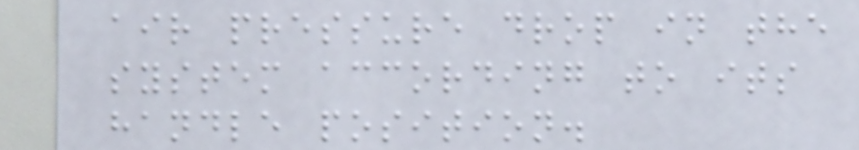air pressure drop in the
system according to its
handle position.
